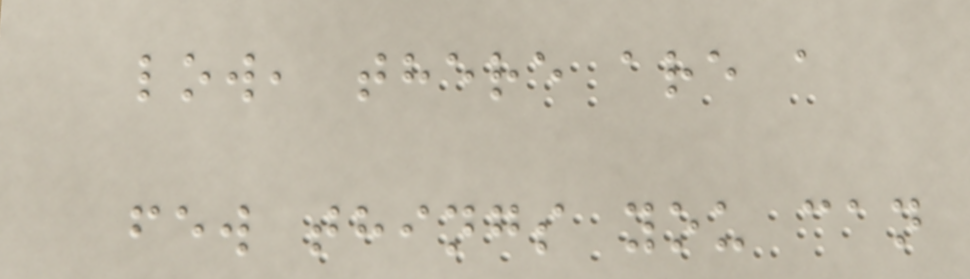low, there are a
few things you can
